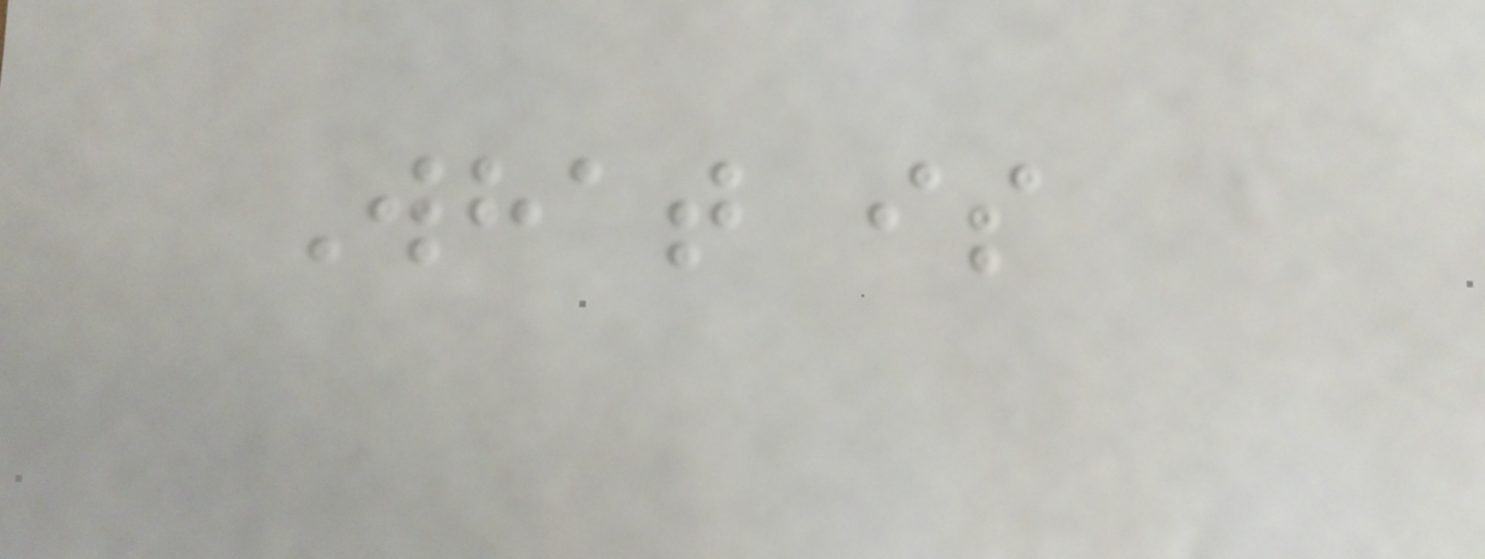What is
